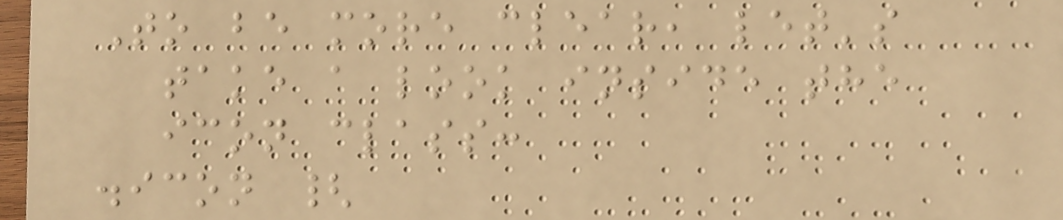To be more clear, let's
take a look inside the
icon class:
.icon {
